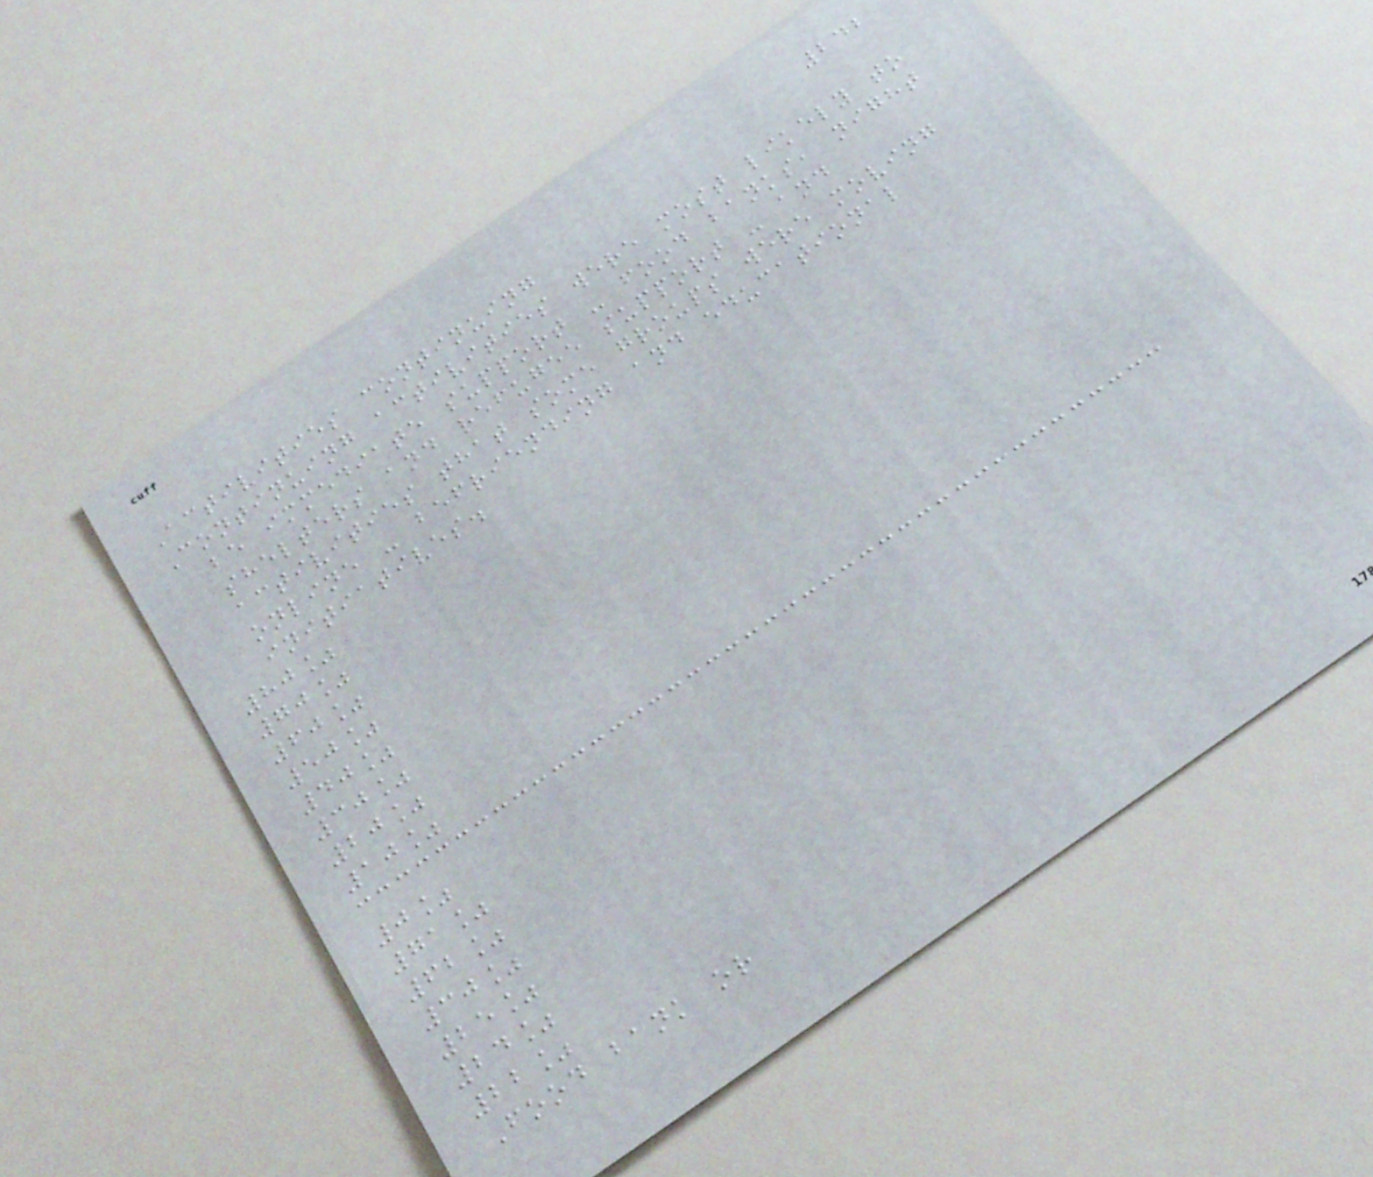242
Activities continuing
Continuing activities were most likely to
be immediate support - food banks, night
shelters and refugee support - and
activities that some groups were moving
online - befriending and educational
initiatives.
80%
70%
60%
50%
40%
30%
20%
10%
0%
71%
62%
30%
25%
24%
22%
Food bank or
